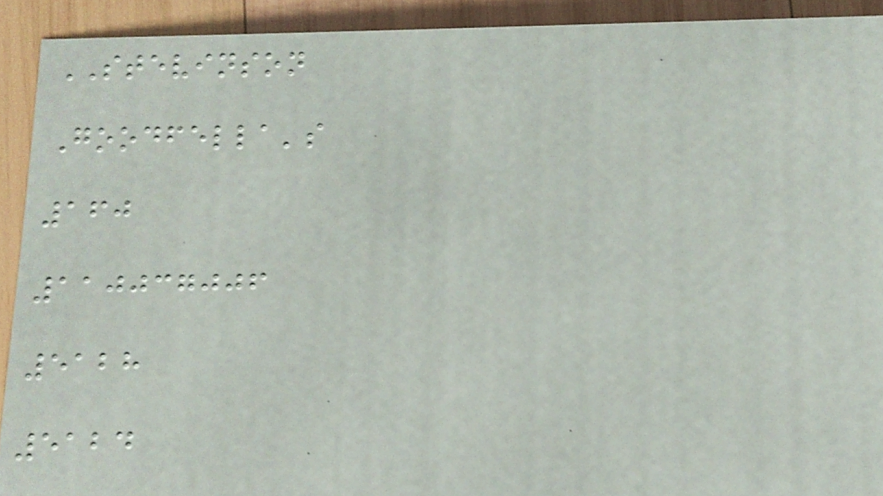STEVINSON
Goodfella's
160
110037006
5128
5124
